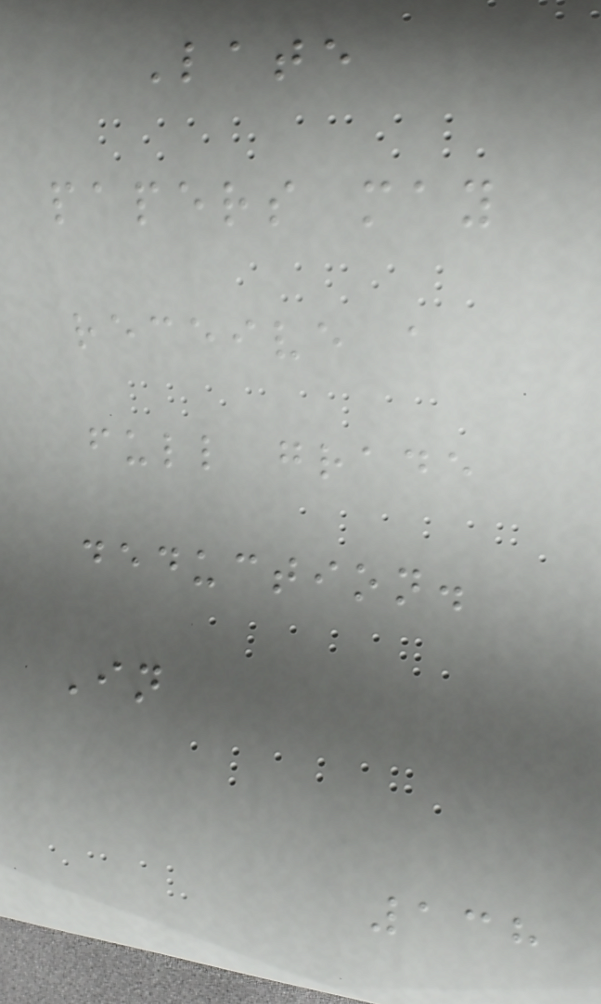Late
papers may
receive a
full grade
deduction.
In
138
